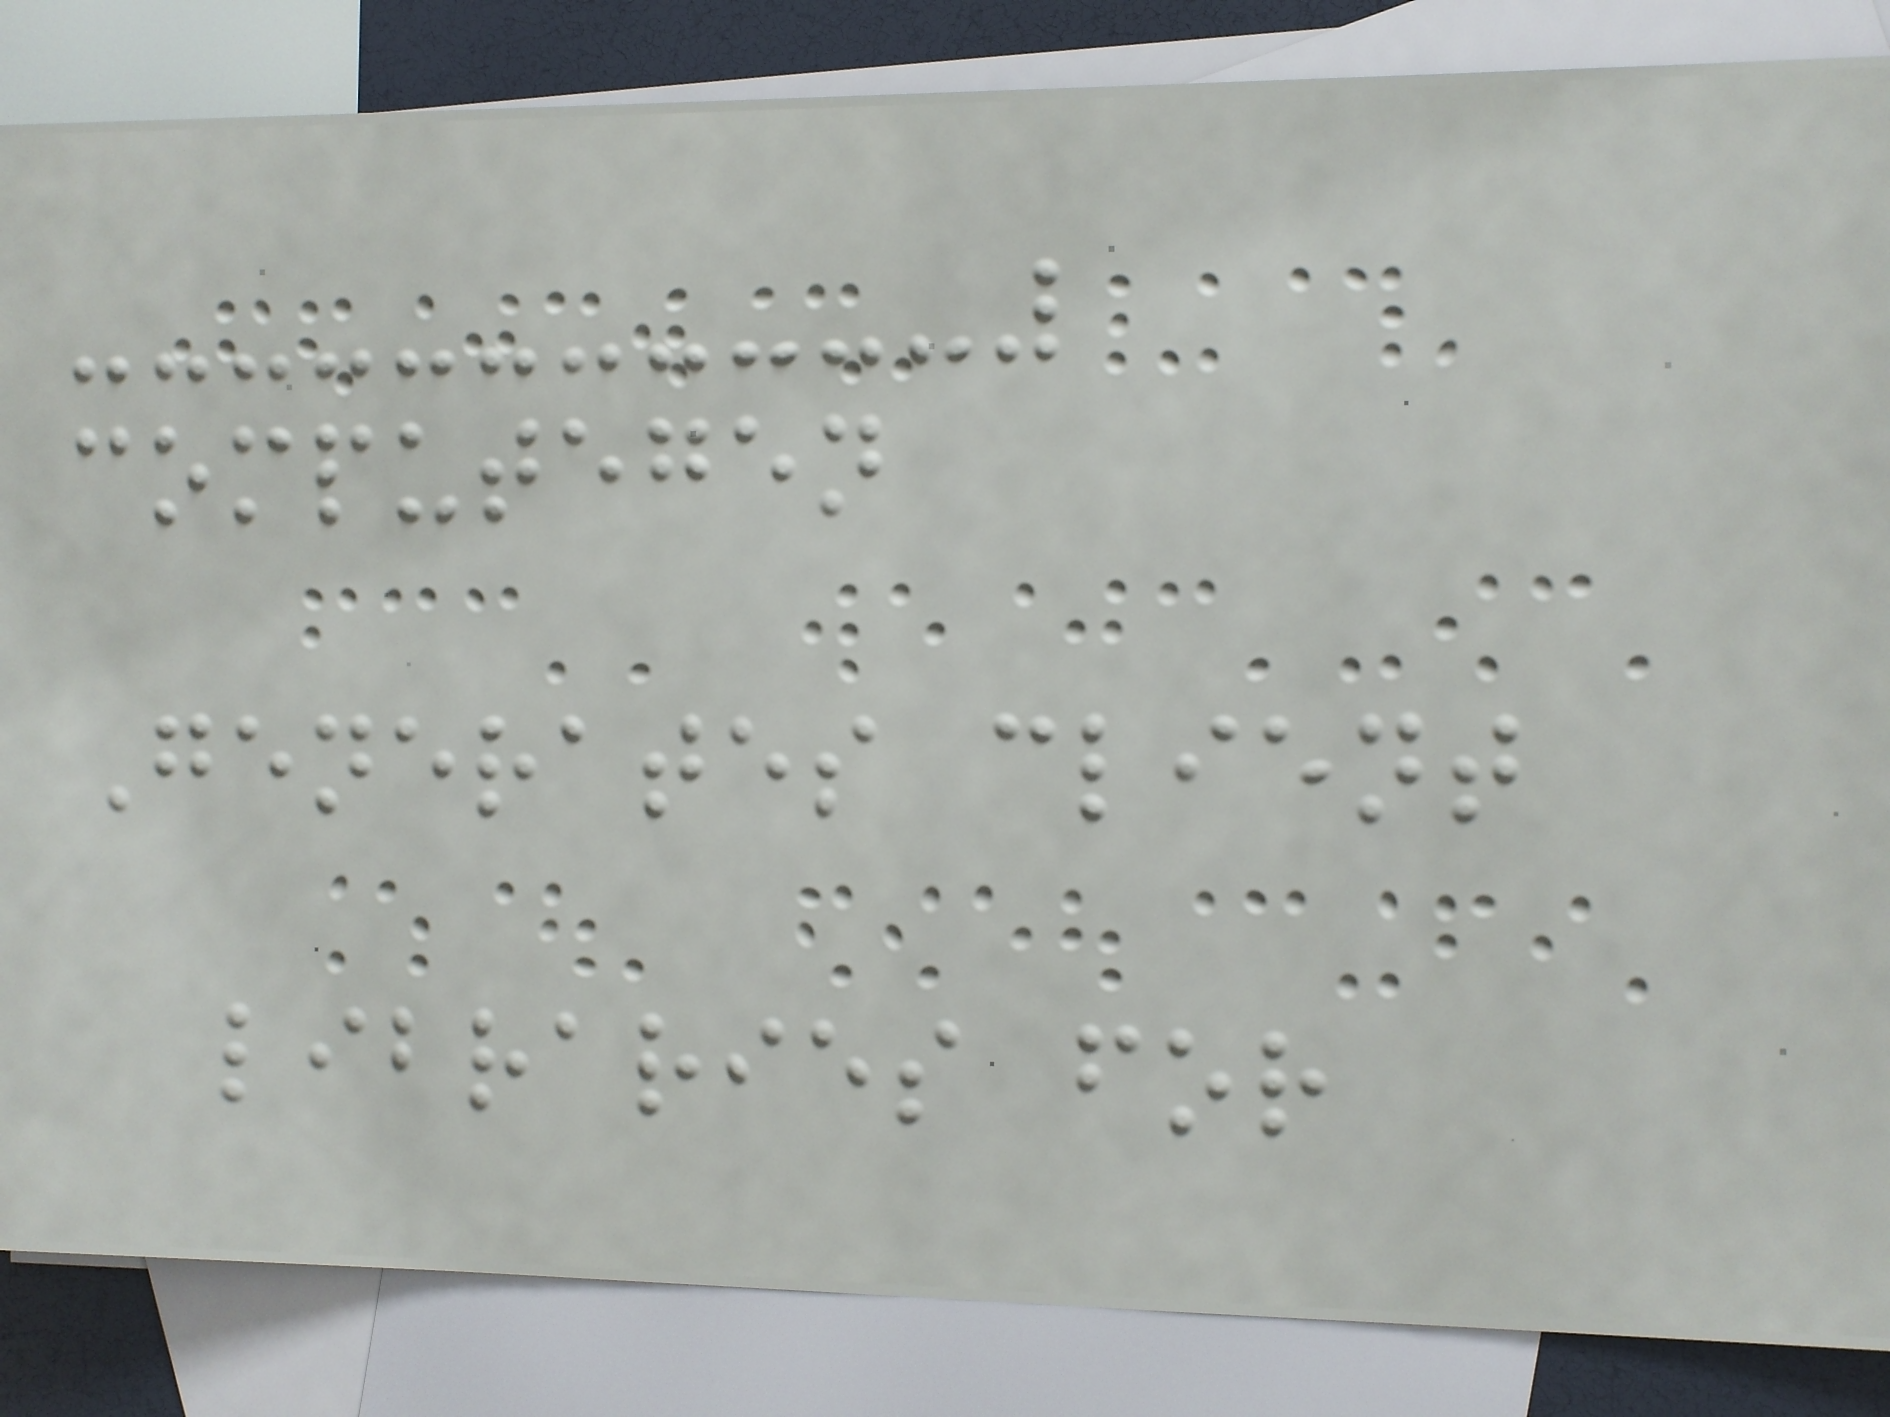computegen
Generates client
libraries for
